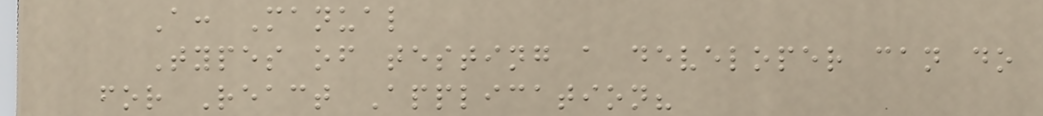A: Manual
Types of testing a developer can do
for React Application?
